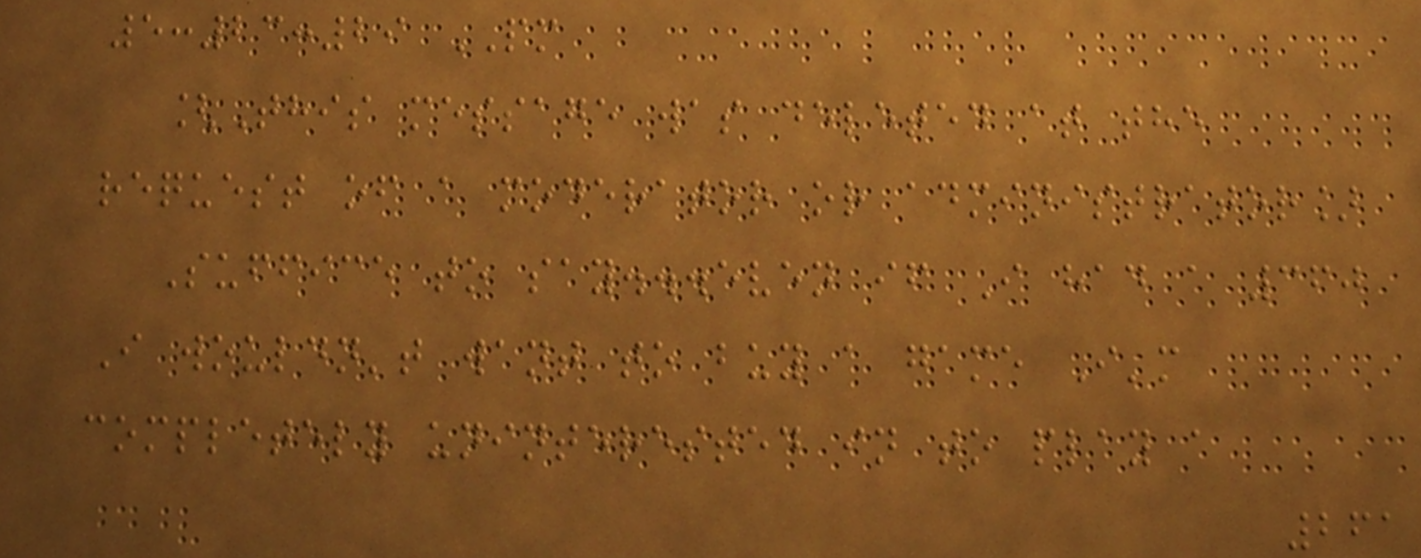5:23:29 PM
[This message was deleted at the
request of a moderator or administrator]
Suffice to say...even if I had a 360
I wouldn't want to buy a game I'm
completely uninterested in to play a
261
